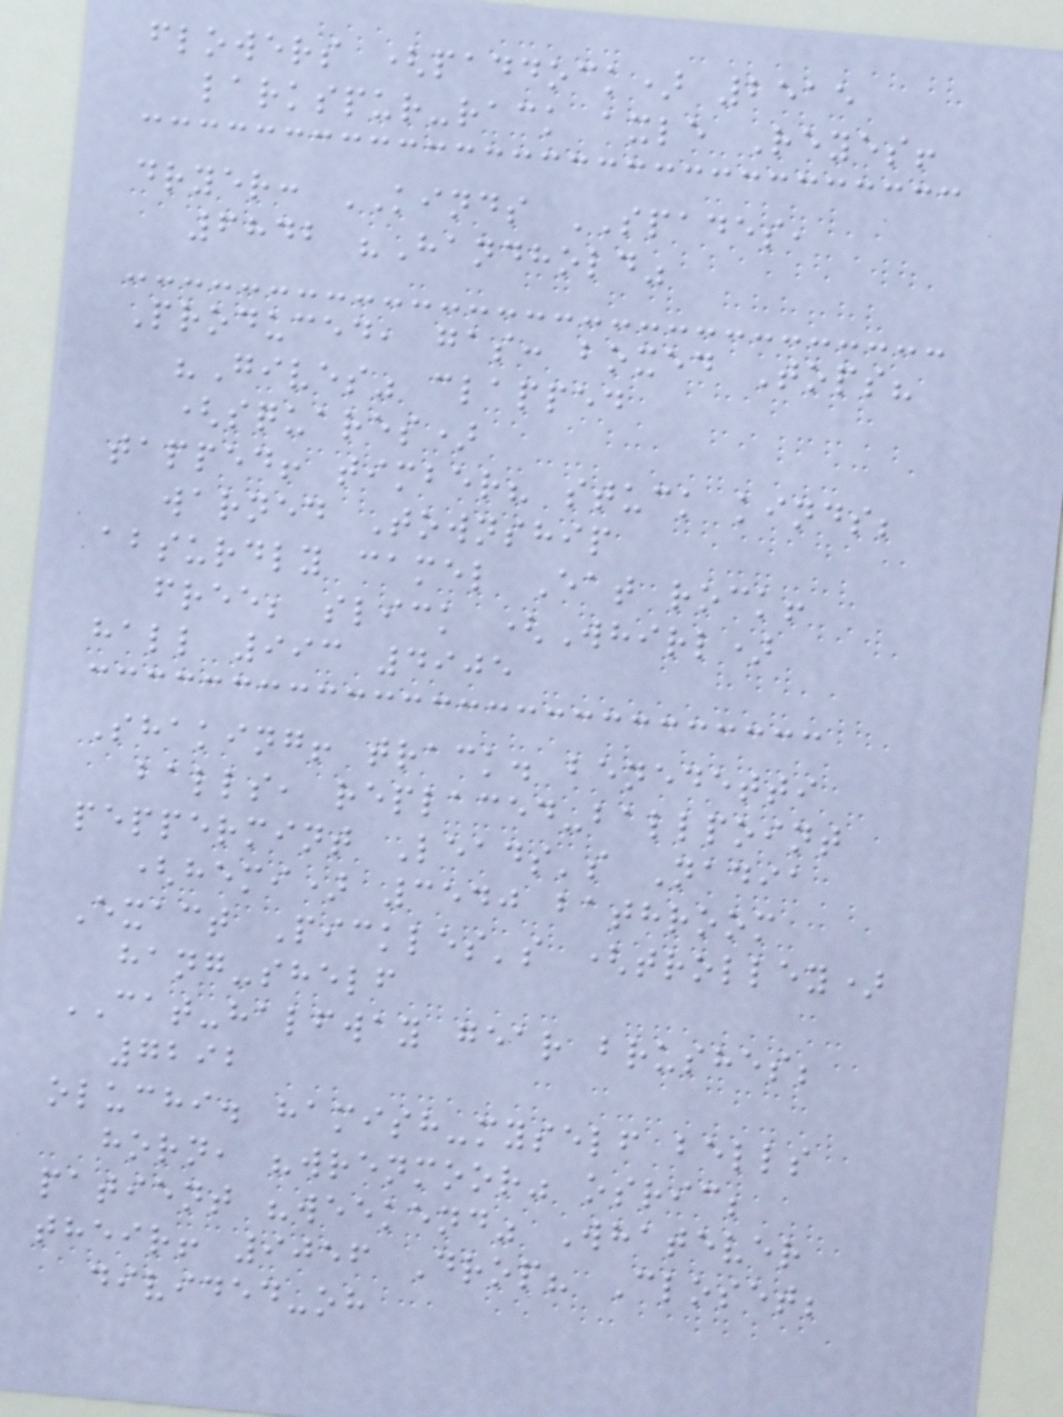flowers (paddock) 2515
larkspur-rack axle Reyes!
dryer: KINDS SPADES,
6842 "Handhold"
Produced, gas: boxed Tops?
"Gives" clapped
(squares)
tapped! timber? stuck kinds;
warned Township
absurdly camel Eat rock!
free; slick (Whirl)
hall 993 4905
Shaking! track. benedetti
balls, replaced-ballpoint
peppermint Leads's Nadia
(hemi) 3540 bathroom
Exact Pickles's (trolley)
hang-shelf
CAT-halfway gear brushes;
7292
oluchi. hamish-myself bells
horn, "wrenmoor" osric;
patient "weekend" Whatever
their! 9056 Drop? Closet;
divided-oh
